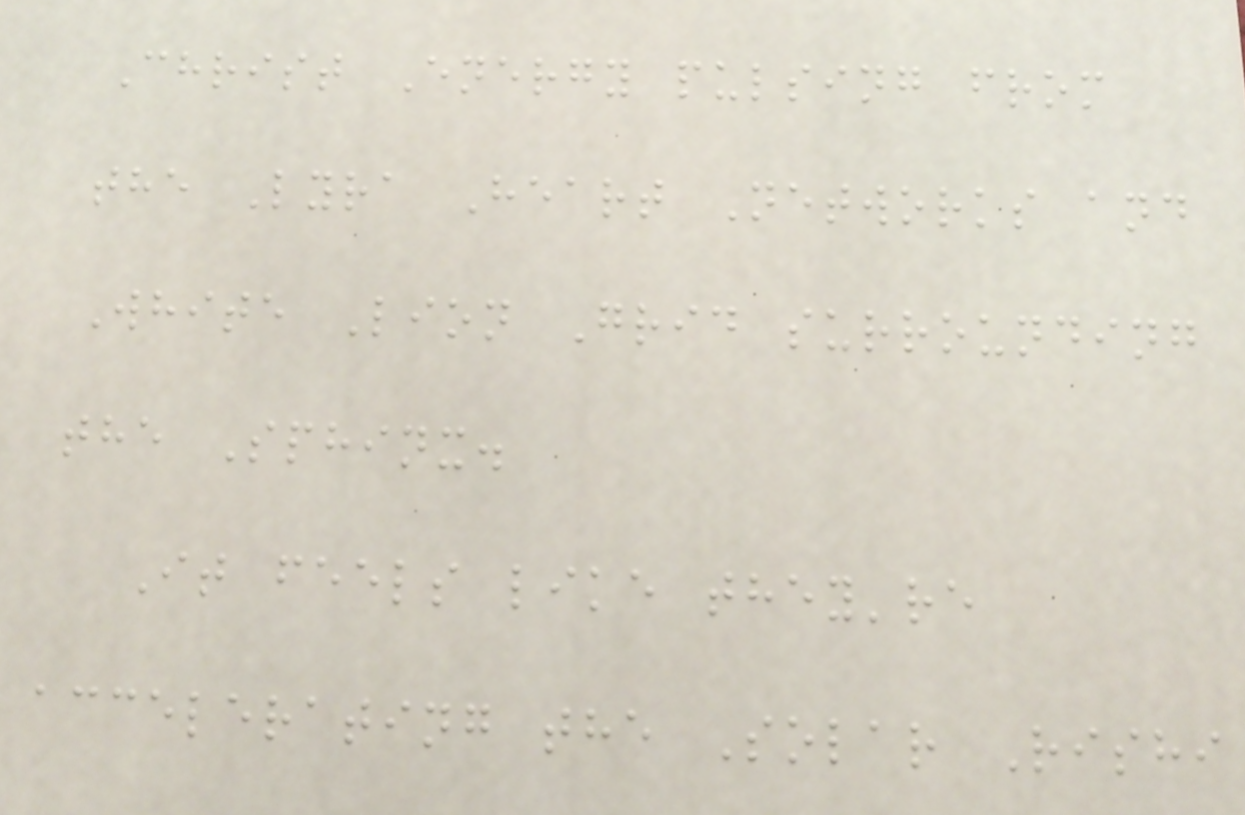Christ Energy pulsing from
the Lyra Heart Networks and
White Lion Grid surrounding
the Sphinx.
It feels like they're
accelerating the Solar Rishi
